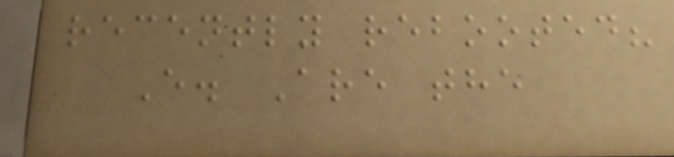recently rebooted?
E. Are the
